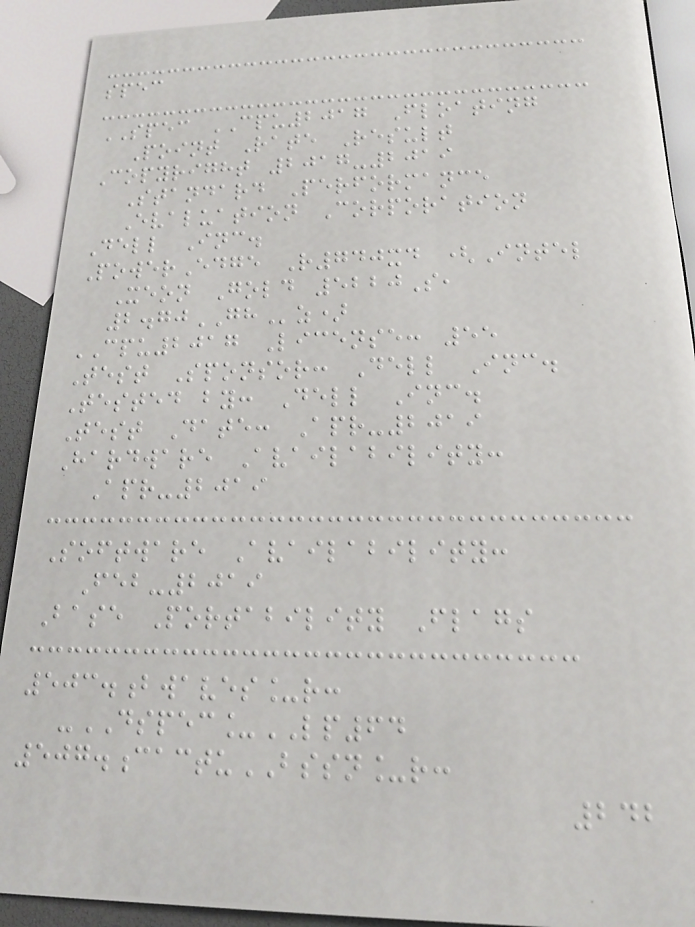spec
SPEC CPU2017 Floating
Point Rate Result
Copyright 2017-2019
Standard Performance
Evaluation Corporation
Dell Inc.
PowerEdge R740xd (Intel
Xeon Gold 5220S,
2.70GHz)
CPU2017 License: 55
Test Sponsor: Dell Inc.
Tested by: Dell Inc.
Test Date: Apr-2019
Hardware Availability:
Apr-2019
Software Availability:
Feb-2019
Base Portability Flags
503.bwaves_r:
-DSPEC_LP64
507.cactuBSSN_r:
242
